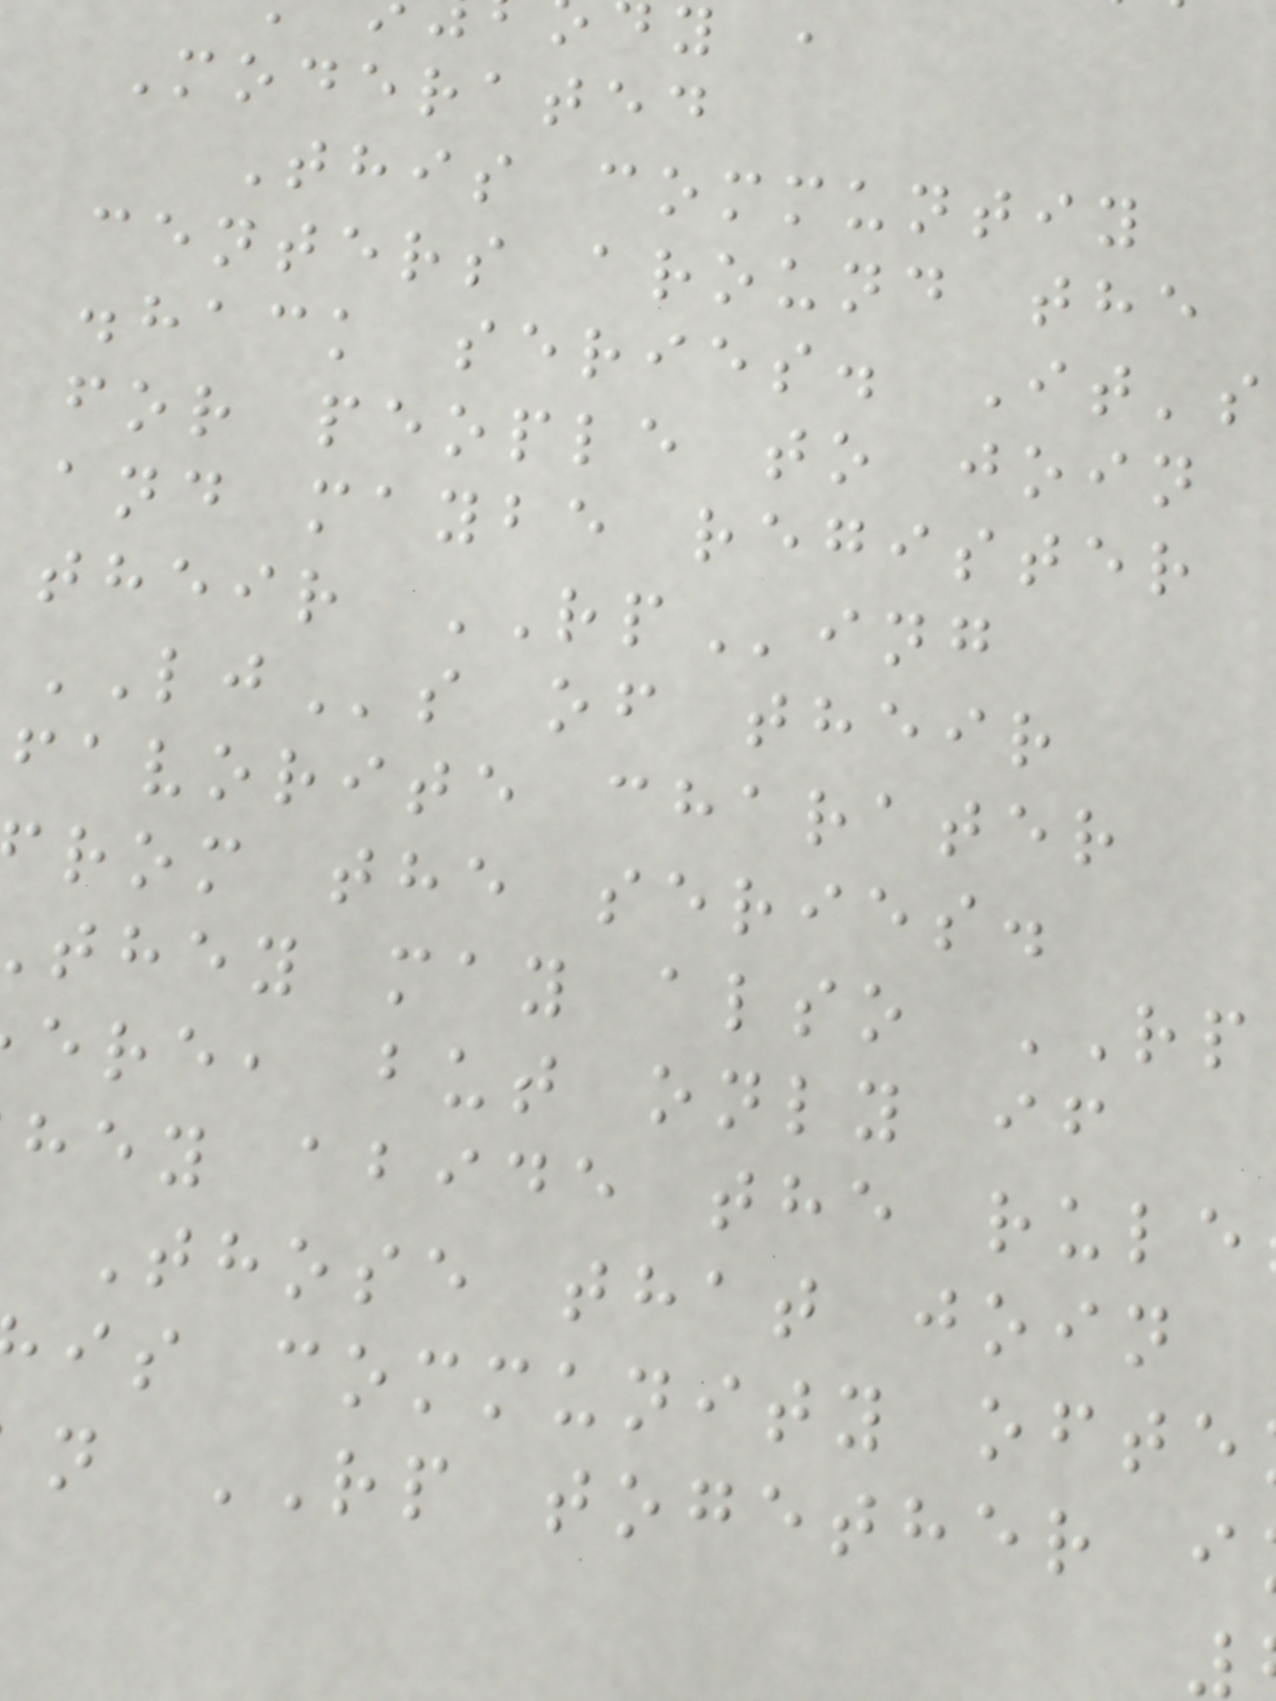Moderated
This communtiy
centers around the
.hack series. It's
for people to join
and maybe register
their RPing
LJs of their
favorite charater
rom the series.
they may also RP
ere, but only if
hey abide the rule
Those that join
is community ofte
n RP together i
